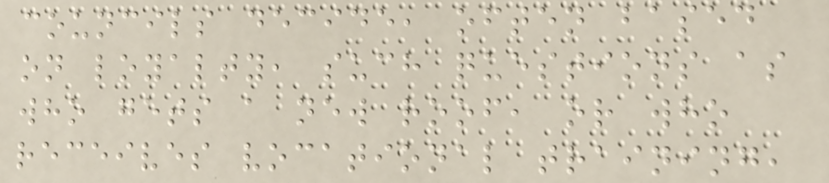councils decide, often based
on loyalty, such questions as
who gets a new roof, or who
receives vocational training,
